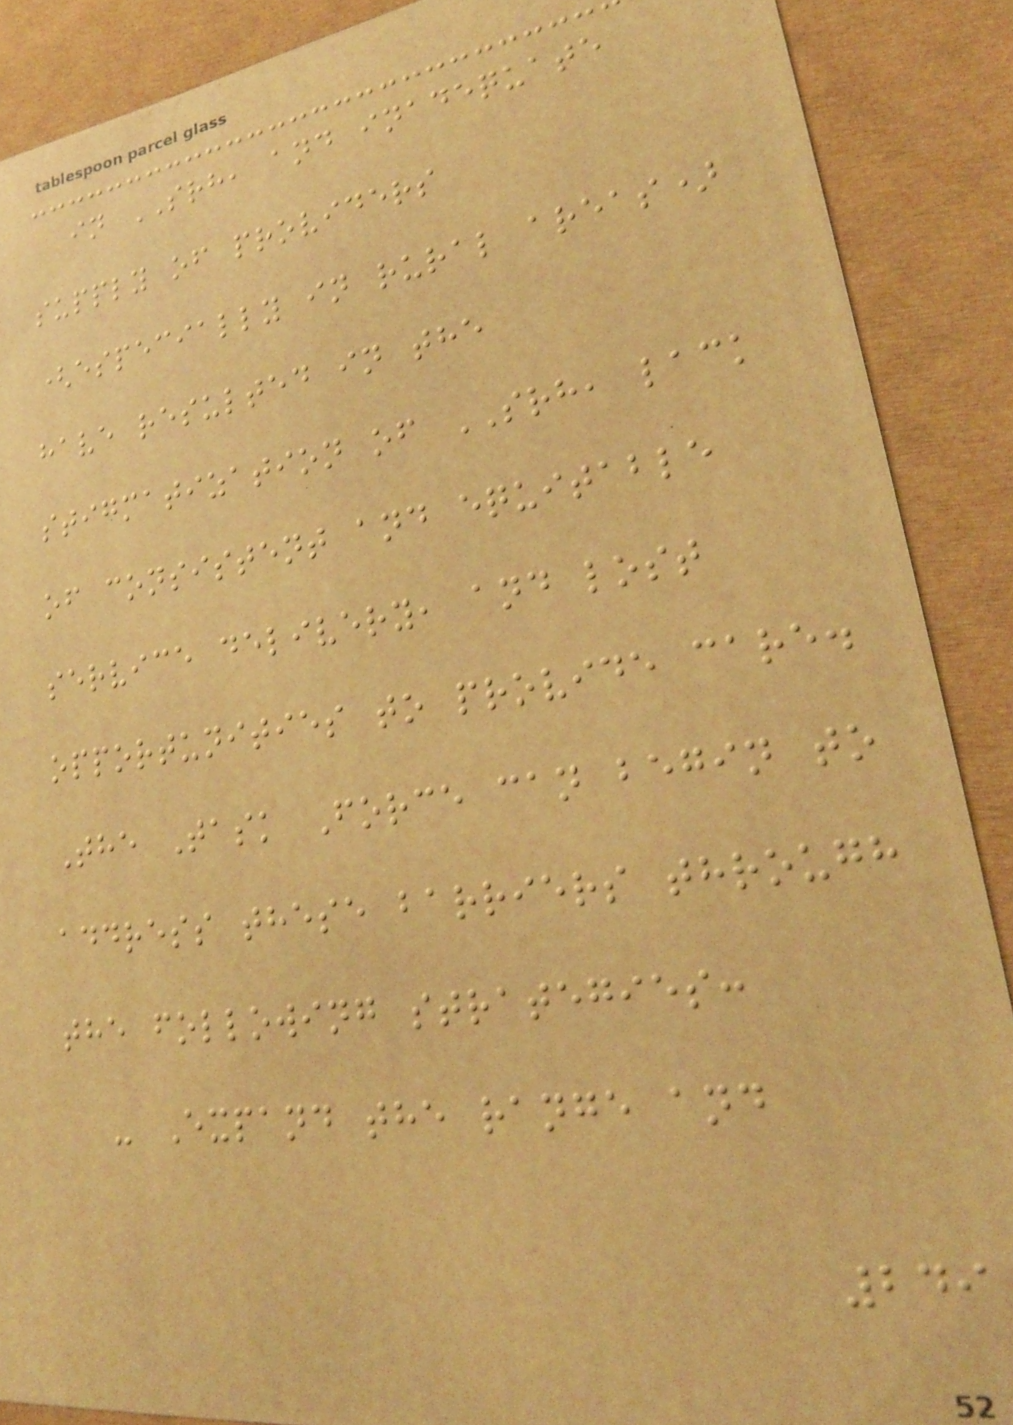in SRH, and inadequate
supply of providers
(especially in rural areas)
have resulted in the
stigmatization of SRH, lack
of consistent and equitable
service delivery, and lost
opportunities to provide care.
The Task Force can begin to
address these barriers through
the following strategies:
- Expand the range and
249
